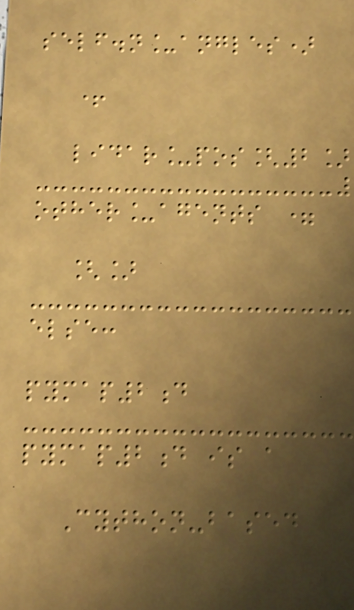self.n_angles)
+
lidar_pos[2]
other_agents =
[]
else:
pymap2d
pymap2d is a
Cython-based
